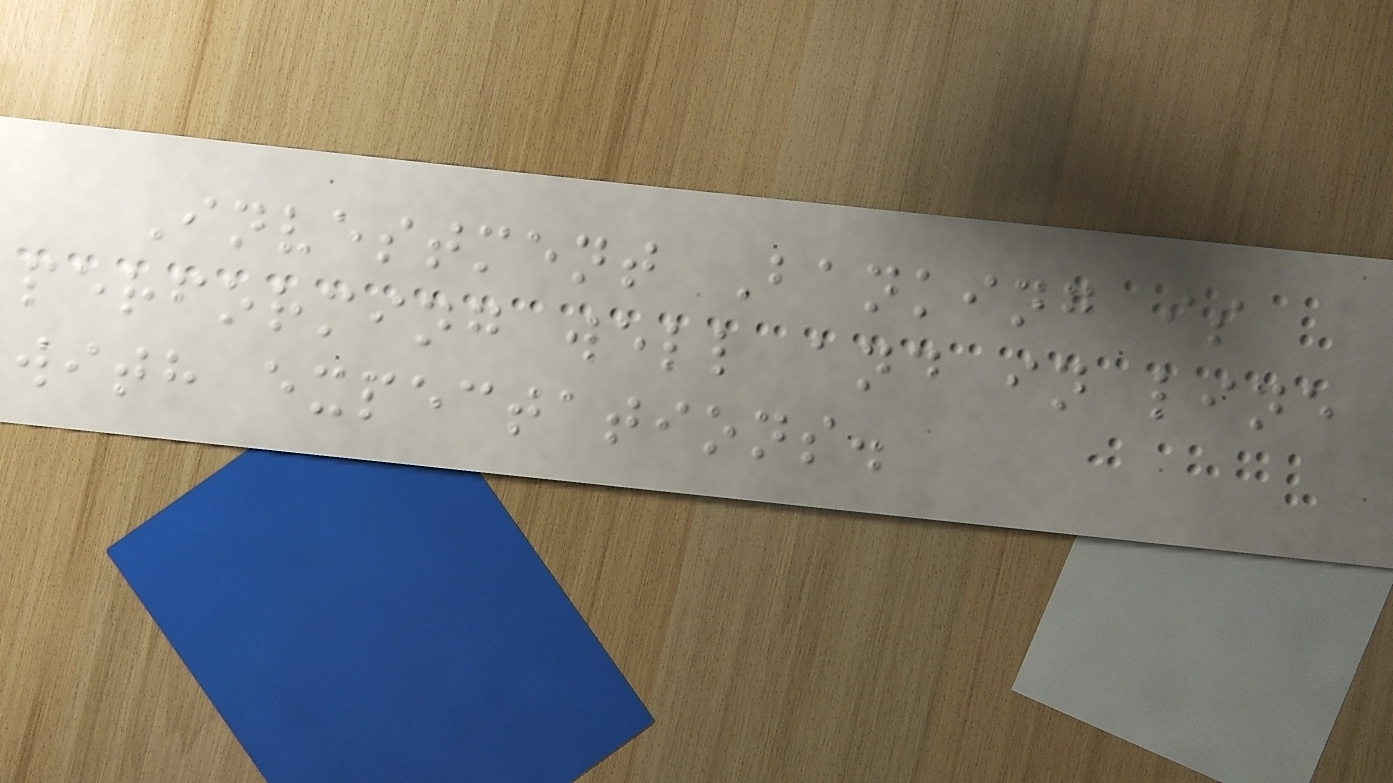Investment Banking is
performing well and in line
with expectations.
